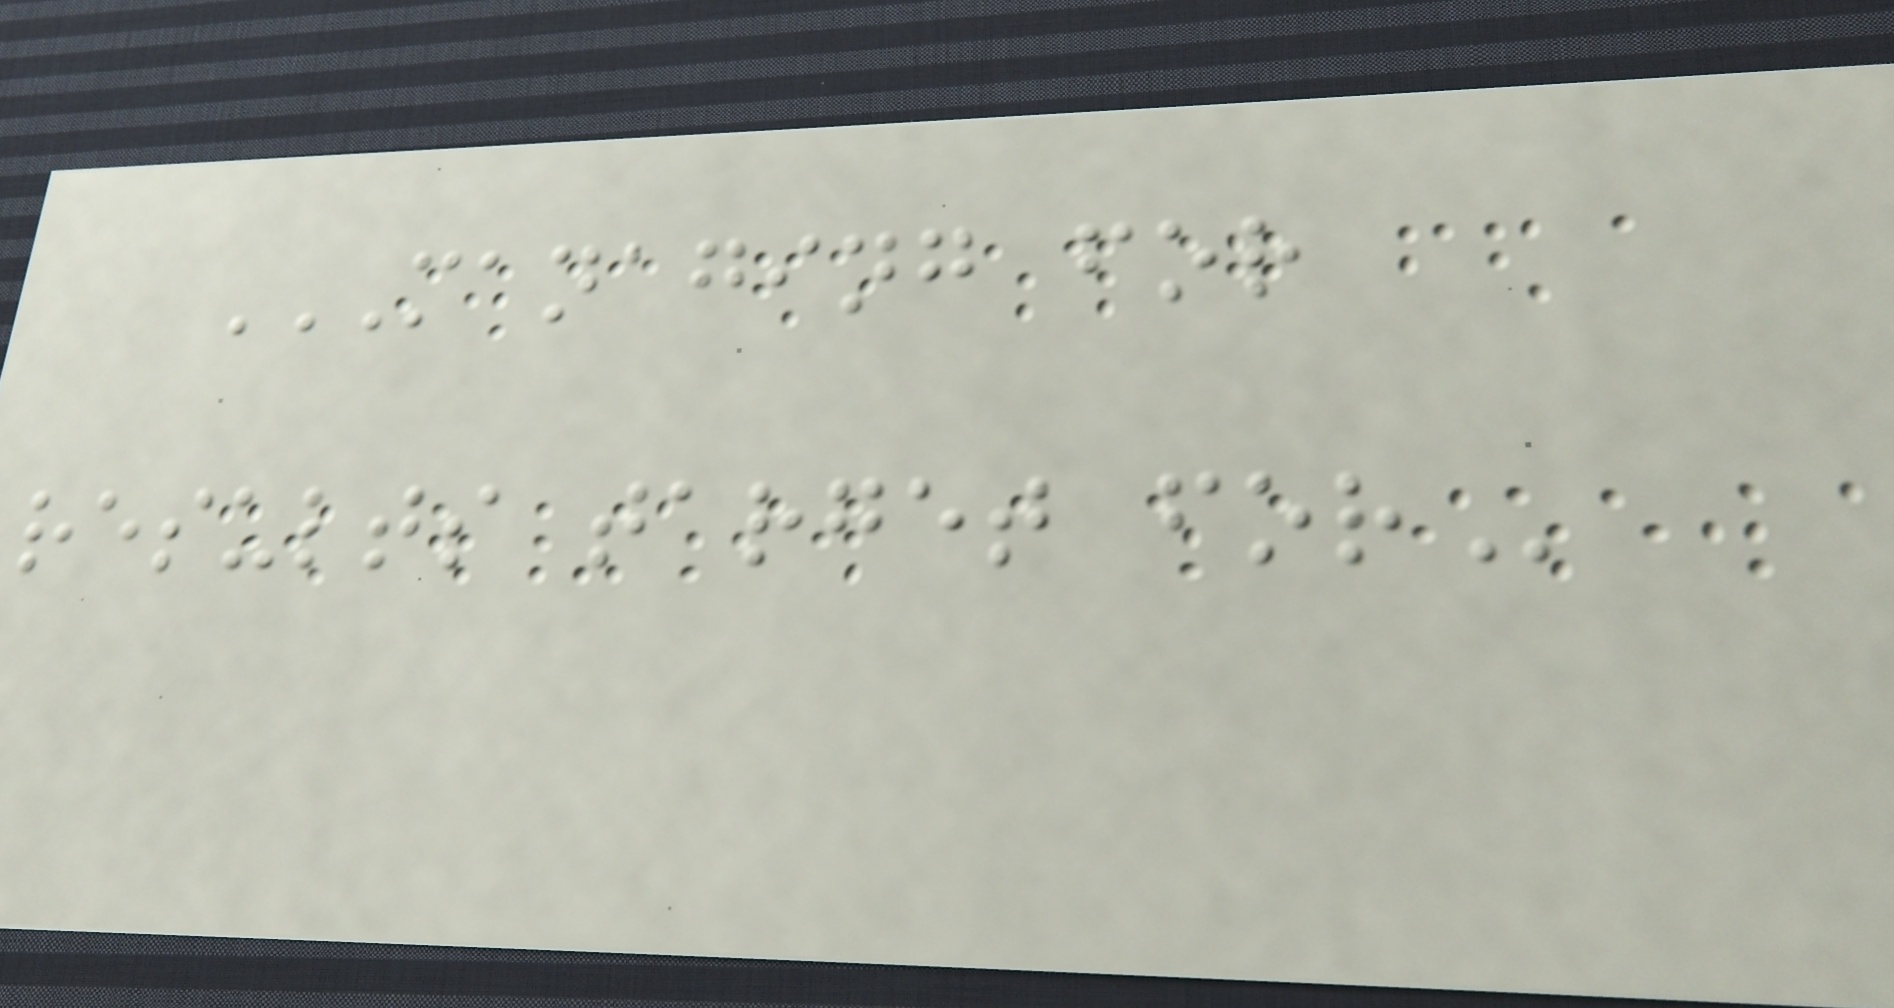MANAGING FOR
RESULTS TARGET FOR
